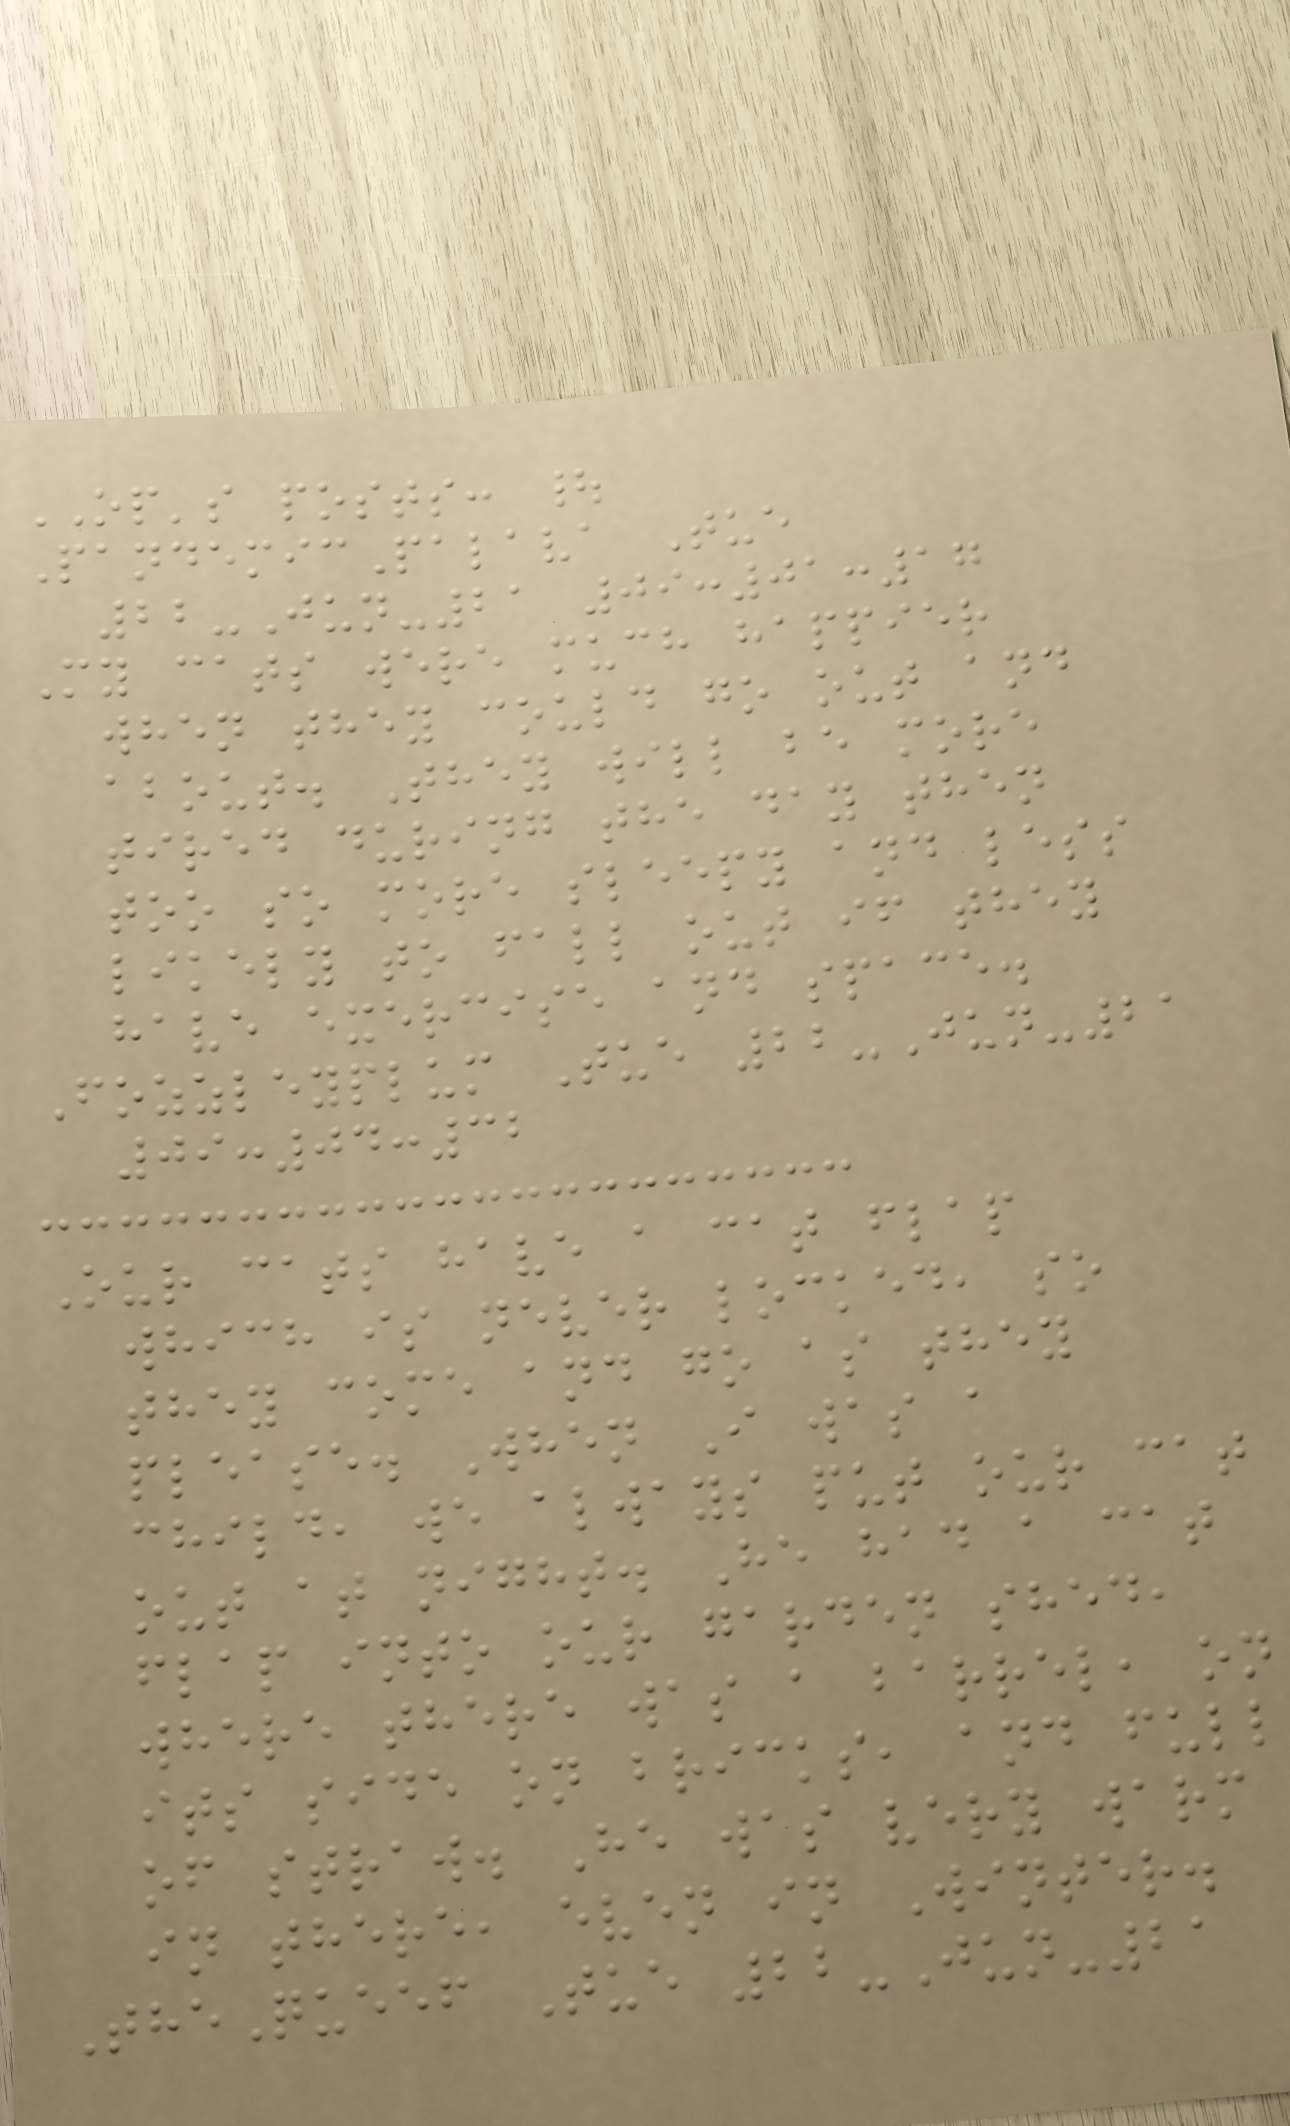OP's posts: |
PandemicPalava Tue
22-Jun-21 09:01:17
My cats were much happier
when they could go out and
about. They will be more
tired during the day then
too so more sleepy and less
likely to fall out if they
have exercise and space.
Fozzleyplum Tue 22-Jun-21
09:04:32
Our cats have a cat flap
which is never locked, so
they come and go as they
please. When I was a
child, we always put our cat
out at night. He had a cat
flap into our garden shed,
where there was a barrel, on
its side on bricks, and full
of straw. He was very warm
in there, even in Winter.
TheQueef Tue 22-Jun-21
